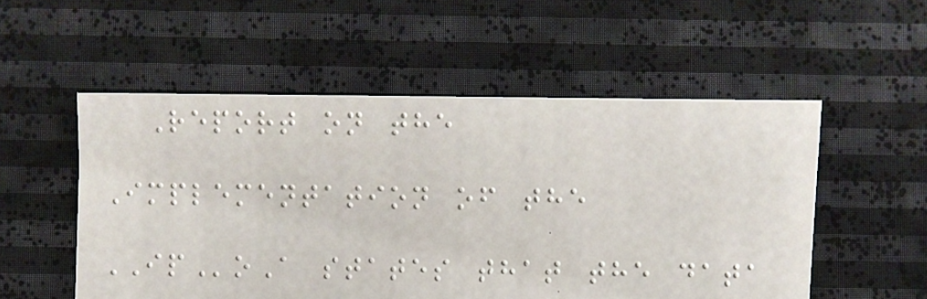Report on the
Implementation of the
IPoA states that the data
